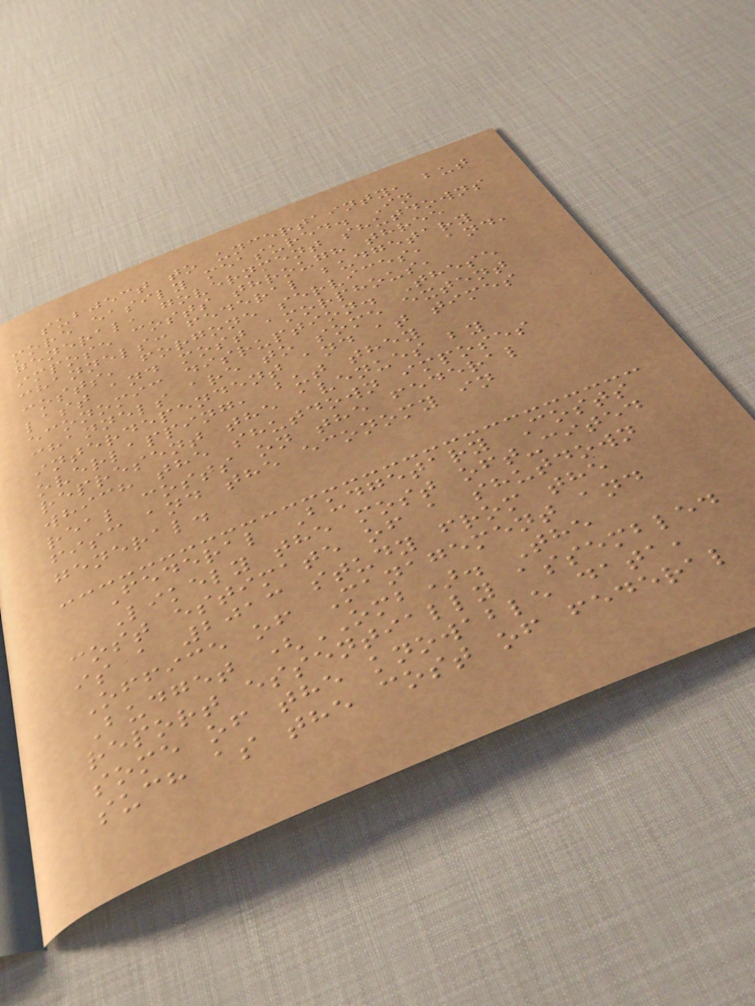subject to uncertainty, but
more easily measured. In
general, government shutdowns
impose costs through three
channels: federal budgetary
costs, forgone services, and,
last and most amorphous,
economic disruption. These
channels are to some extent
interdependent and at times
overlapping, but they
represent the avenues by
which the shutdown imposes
real costs on the federal
fisc and the economy in
general.
Federal Budgetary Costs
Likely the most oft-cited
cost estimate of a shutdown
is a 2013 study from the
Office of Management and
Budget (OMB). The
report essentially assembled
some of the knowable data,
such as the cost of federal
